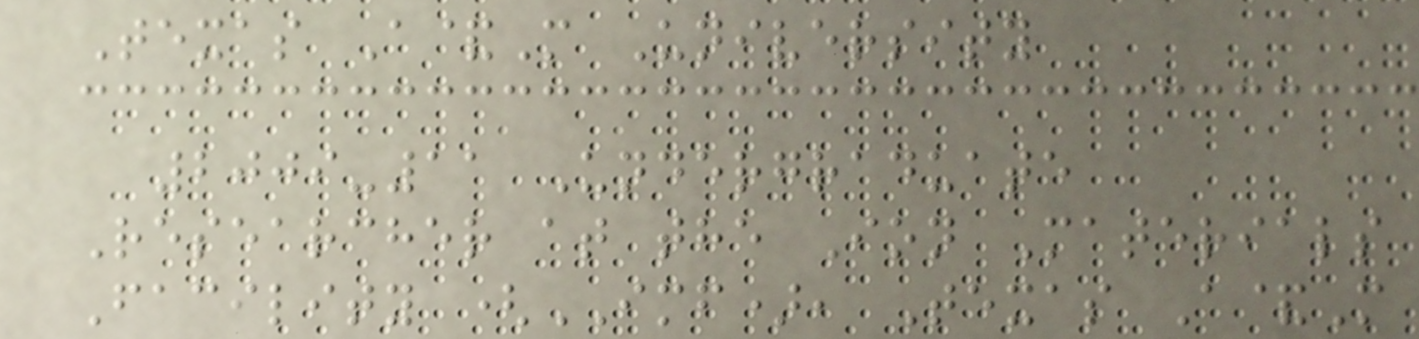Texas A&M University
2009-11 Undergraduate
Researcher at the Ion Materials
Facility (IMF), Texas A&M
